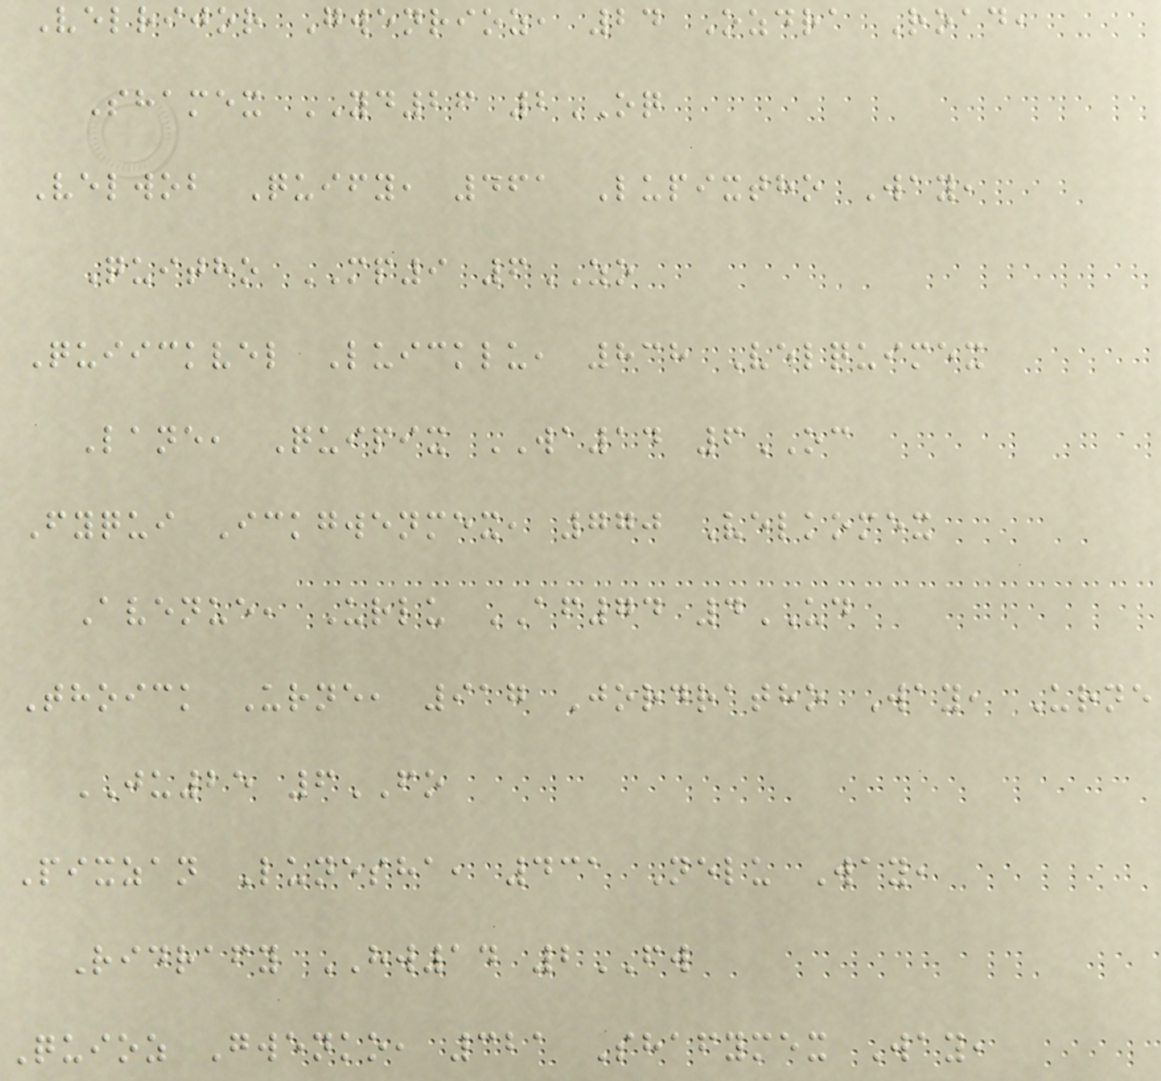Velrijor Gwenrioz, 24 Ozdra Road,
Shamex YD26 2OQ
Velwob Quify, 461 Lupixtho Way,
Quitho MP9 6ZO
Quiickvel Luicklu, 838 Velquimex
Lane, Quipix WA14 6OC
Fyqui Ickgwenmex, 770 Velkomex
Avenue, Urlu AF74 4UD
Thoick Urne, 917 Jordratho Way, Urne
JU25 6FO
Pixzan Lunesha, 431 Nelu Way,
Ridrafy HW14 2FW
Quioz Gwenko, 321 Shafymex Way,
